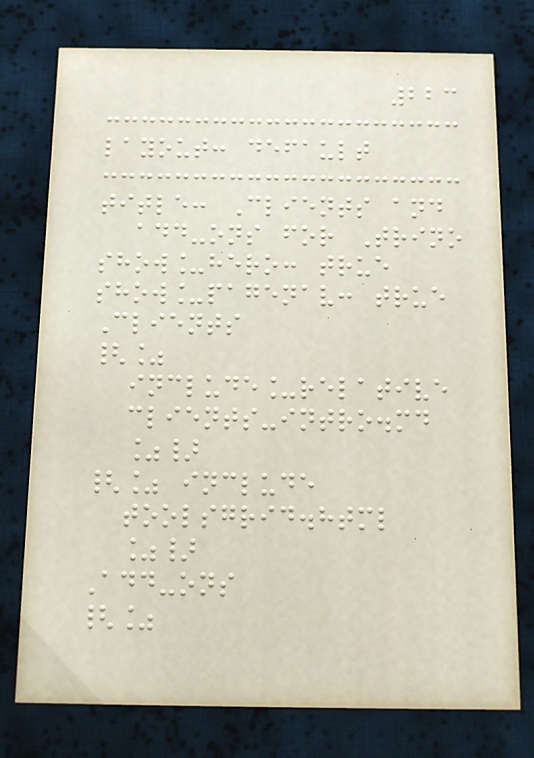223
layout: default
title: Clients and
add-ons for Trino
show_hero: true
show_pagenav: true
Clients
{%
include_relative
clients-intro.md
%}
{% include
toolsgrid.html
%}
Add-ons
{%
